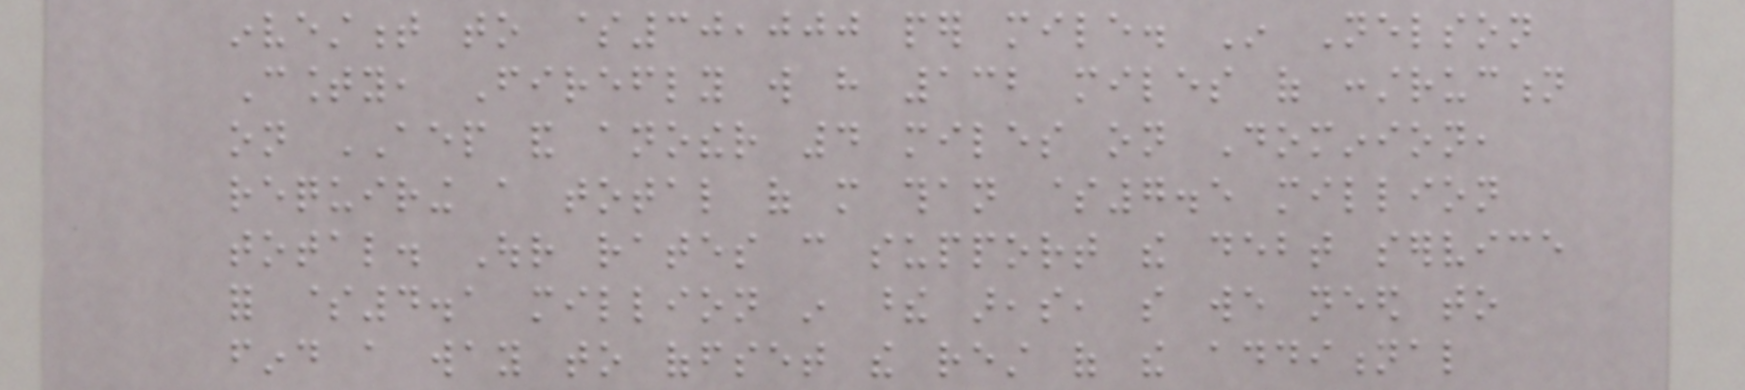investment to $30,000 per mile. In Nelson
County, Firefly will have 132 miles of construction
on AEP and another 4 miles on Dominion,
requiring a total of more than $7.5 million
total. Our rates can support the debt service
for $4.1 million in these areas, so we need to
find a way to offset the rest of the additional
